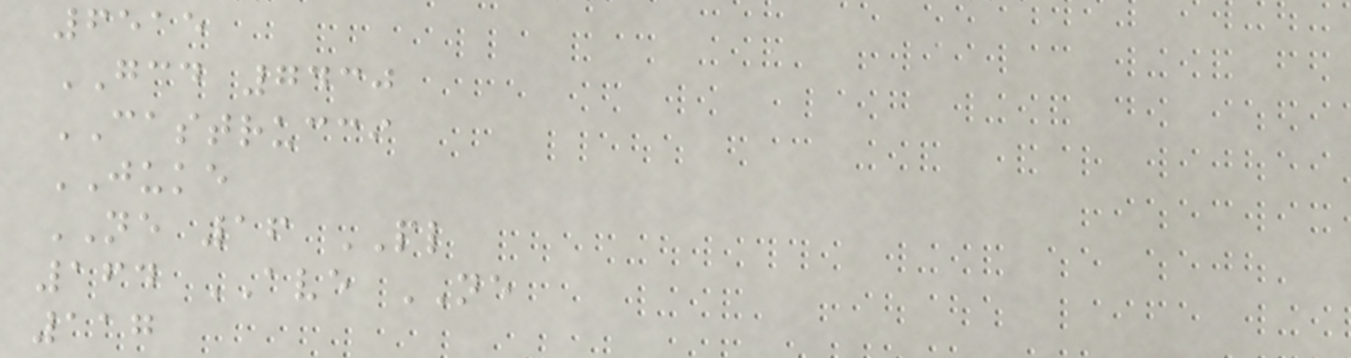6515
GCD 7430
CASTRUCCI
JUKE
NE 16 PL
164 AVE NE
117
